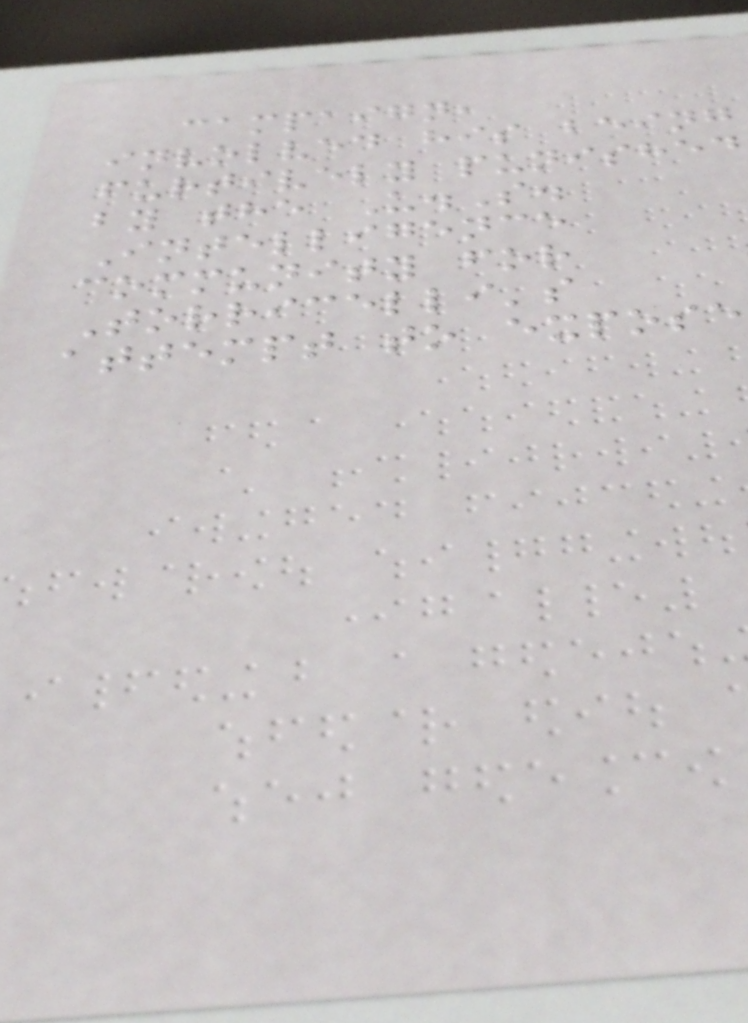campaign,
involved his being
furtively punished
by the U.S.
Intelligence
community for
Torricelli's
attempt to expose
